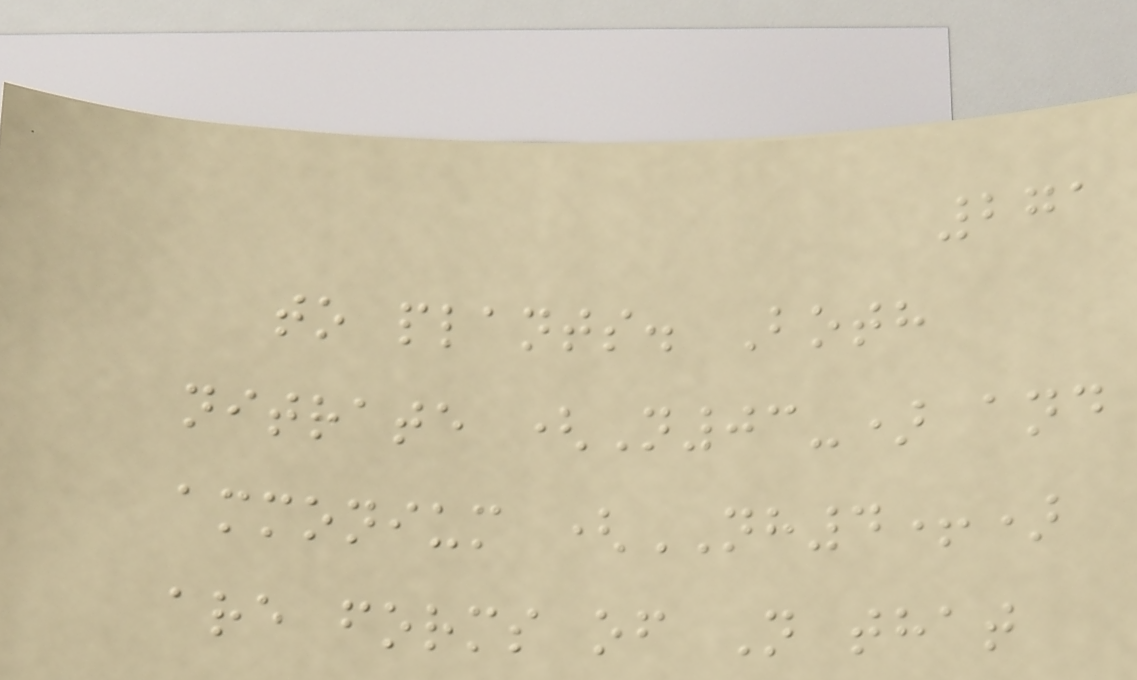271
to plants. Both
nitrate (N03-) and
ammonium (NH4+)
are forms of N that
